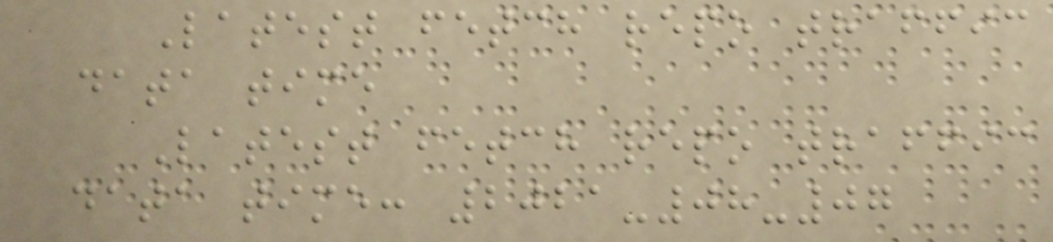Latest fetch repo traffic
data time
Latest fetch repo traffic
data time: 2021-08-07
